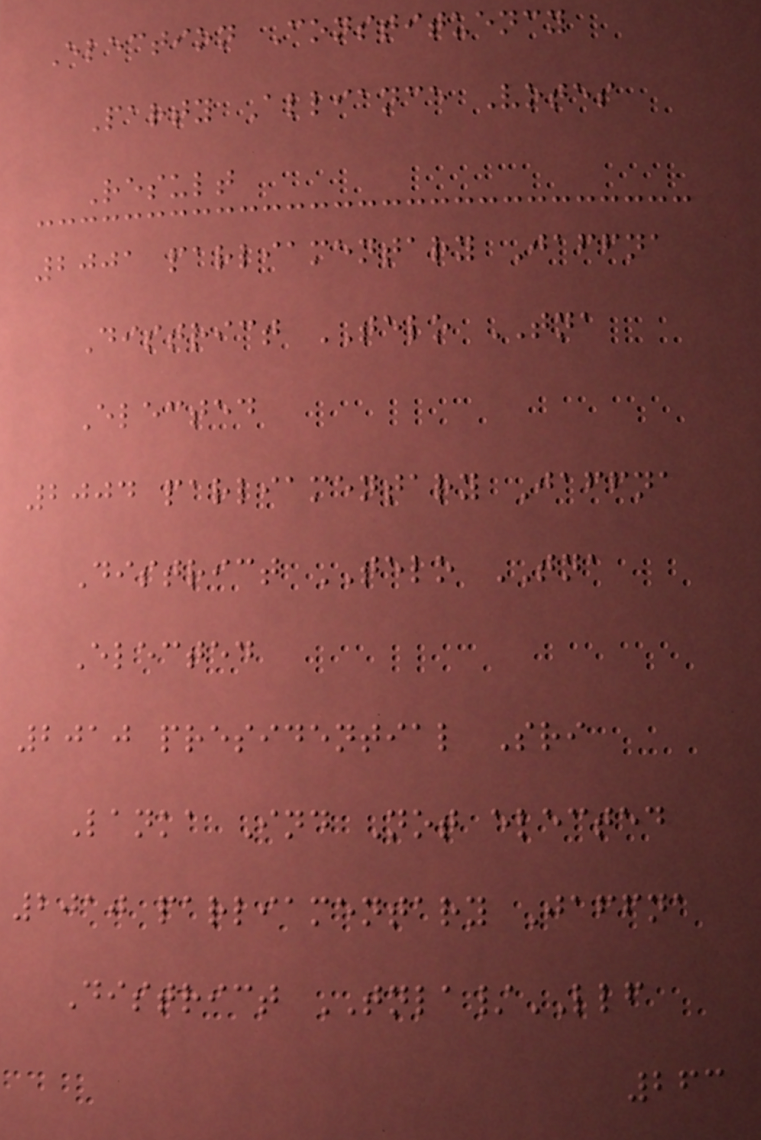Election Constituency
Party Alliance Votes
Result
2001 parliamentary Jaffna
District TELO TNA
Elected
2004 parliamentary Jaffna
District TELO TNA
Elected
2010 presidential Sri
Lanka Ind Not elected
2010 parliamentary Jaffna
District TNLA/LLF
263
